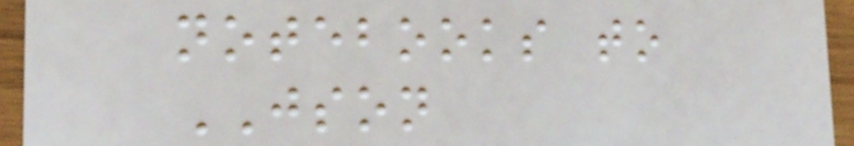notebooks to
JSON
